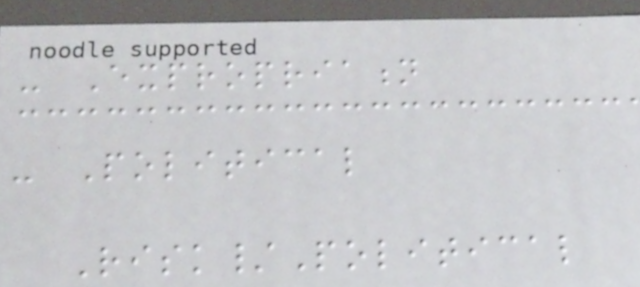- Expropriation
- Political
Risk/Political
